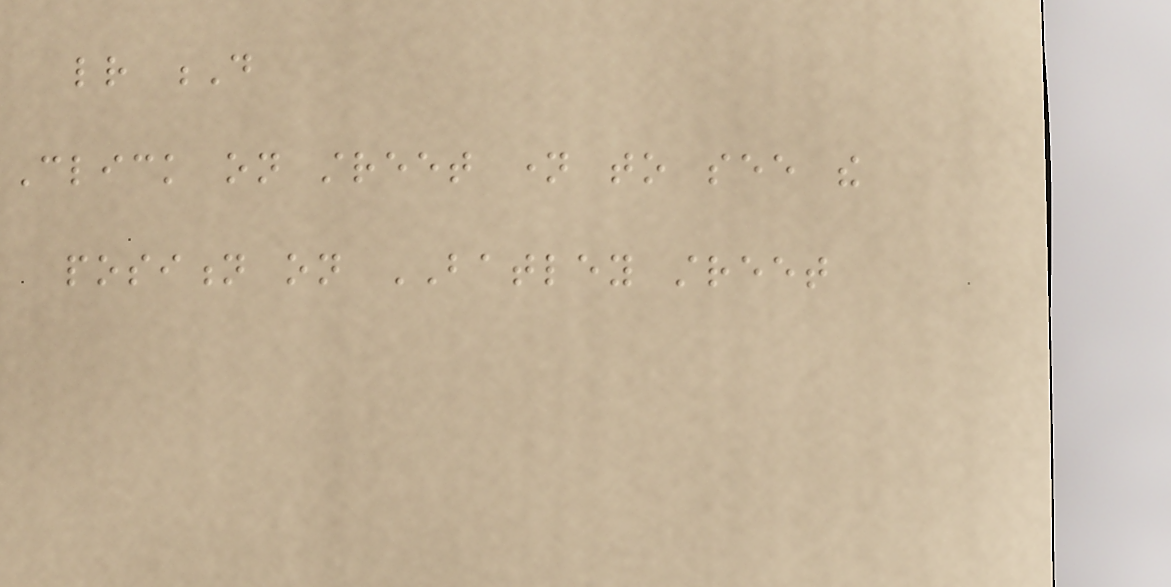letter D
Click on street name to see the
position on BATLEY street
